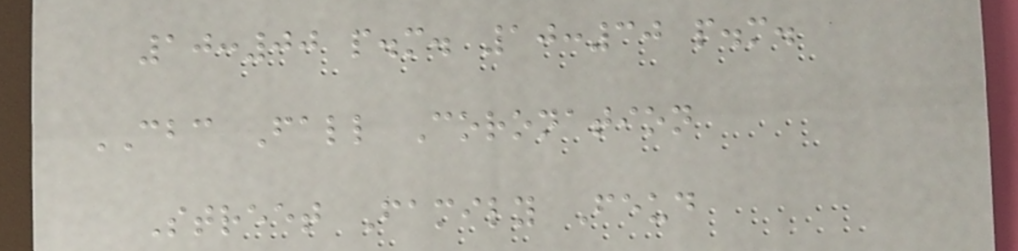10:00 p.m. 10:30 p.m.
CBC Fall Coronation
Street Family Feud
